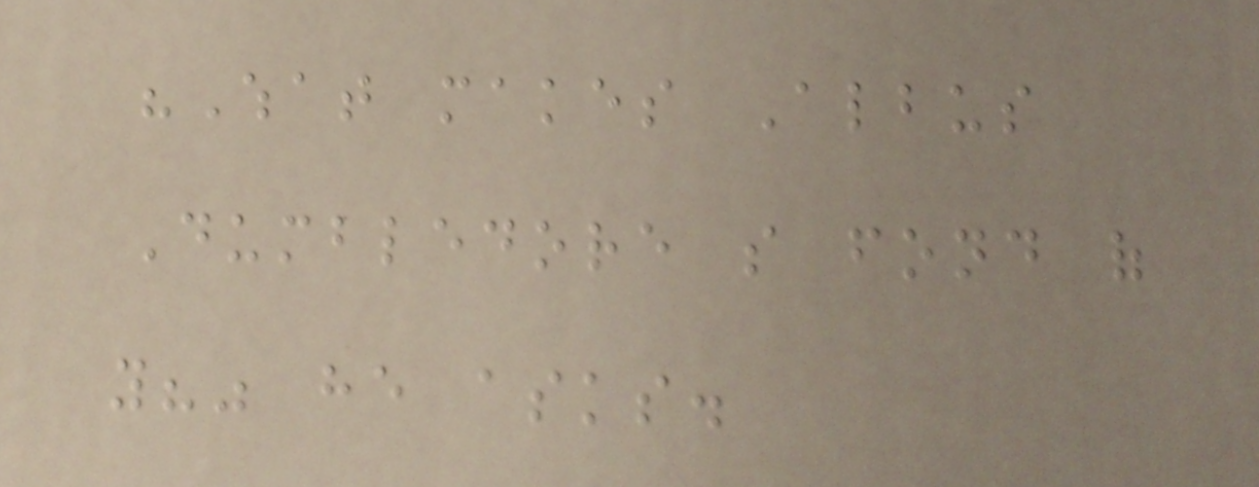"What makes Albus
Dumbledore so fond of
you?" he asks.
